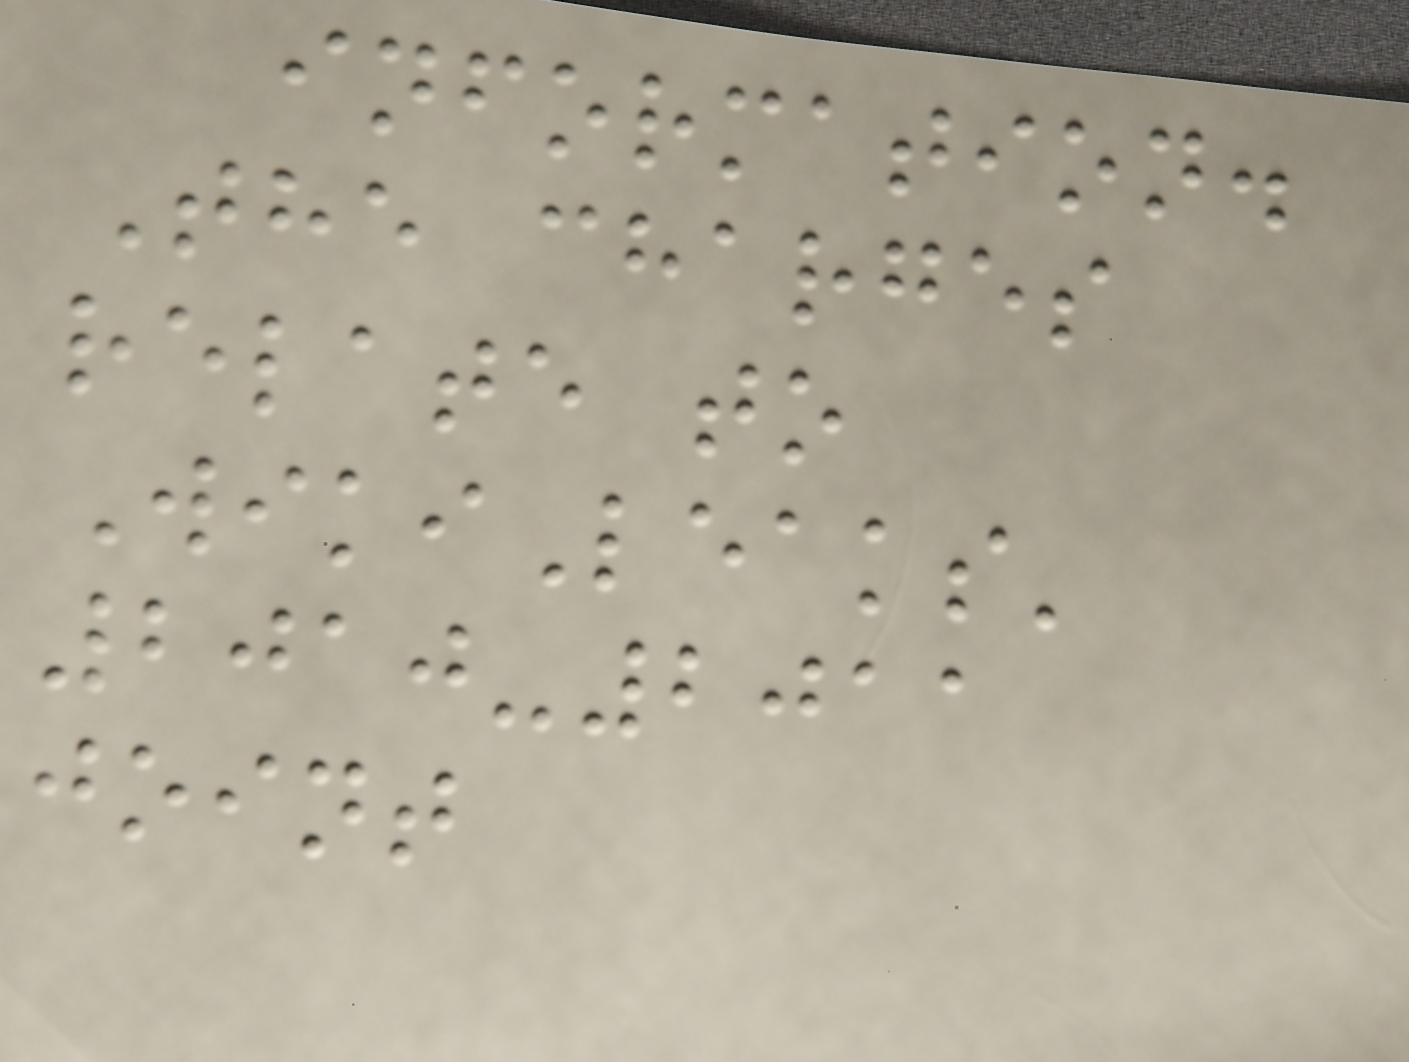information.
The charges
relate to
WikiLeaks'
2010-2011
joint
